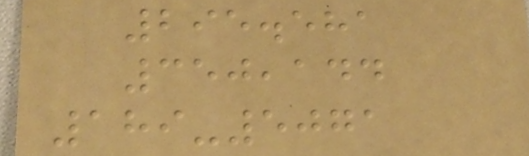295.581
350,144
189-5071
